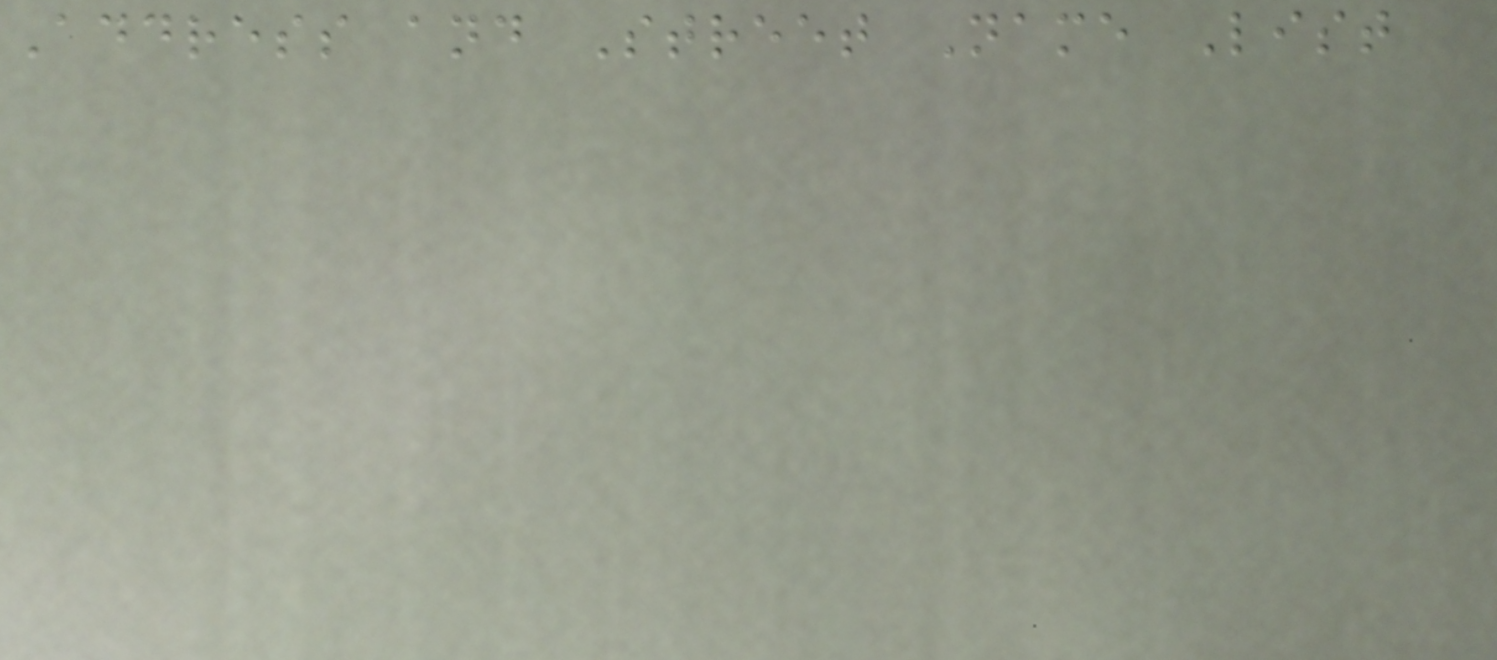Address and Street Name List
